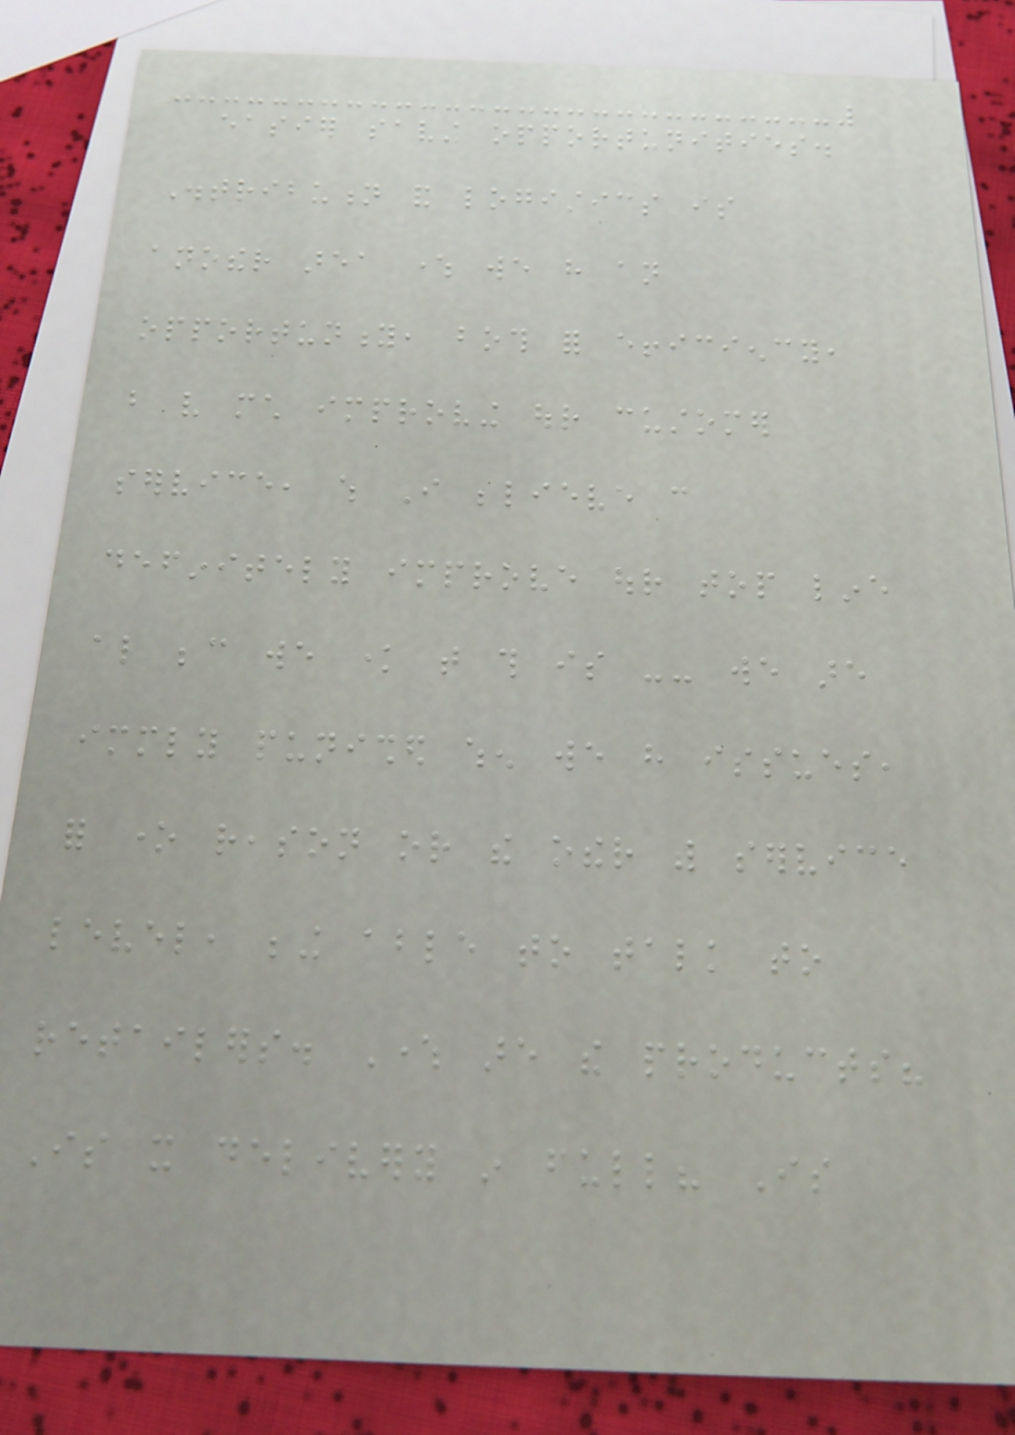easier saving opportunities.
Distribution and logistics is
another area where we have an
opportunity, both for efficiency,
but very much improving our customer
service, which I believe can
definitely improve our top line
also because we know that this is -- we are
immediately punished when we have issues,
for one reason or the other with service
level, being able to talk to
retailers. Where are the products?
Is it delivery in full? Is
